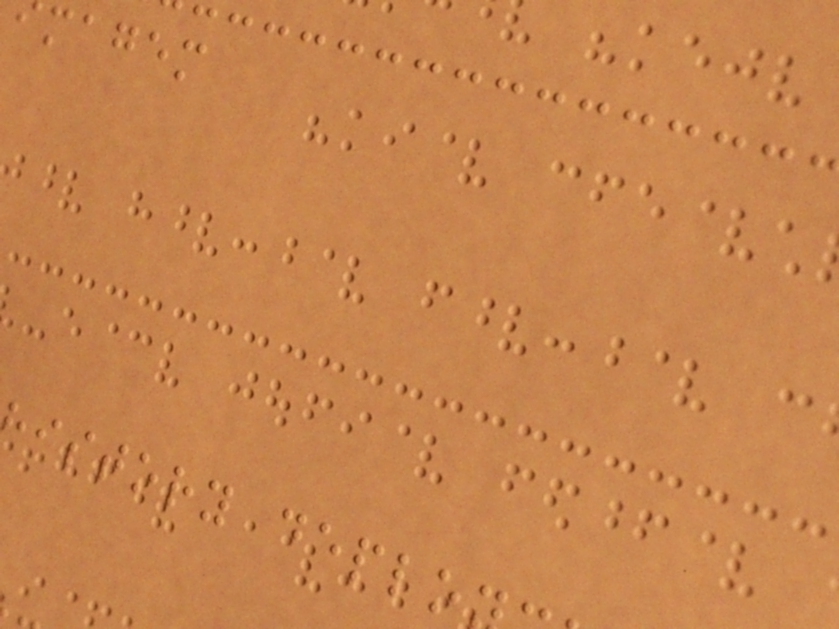magem
istory deplo
